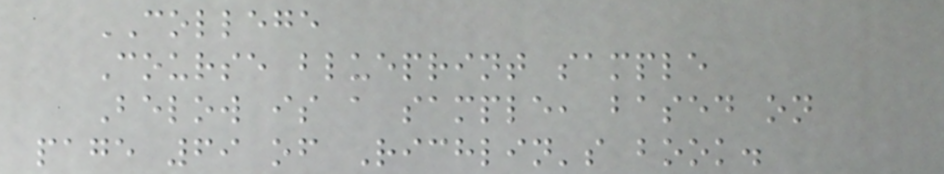COLLEGE
Course blueprint sample
Below is a sample, based on
page 69 of Richlin's book.
